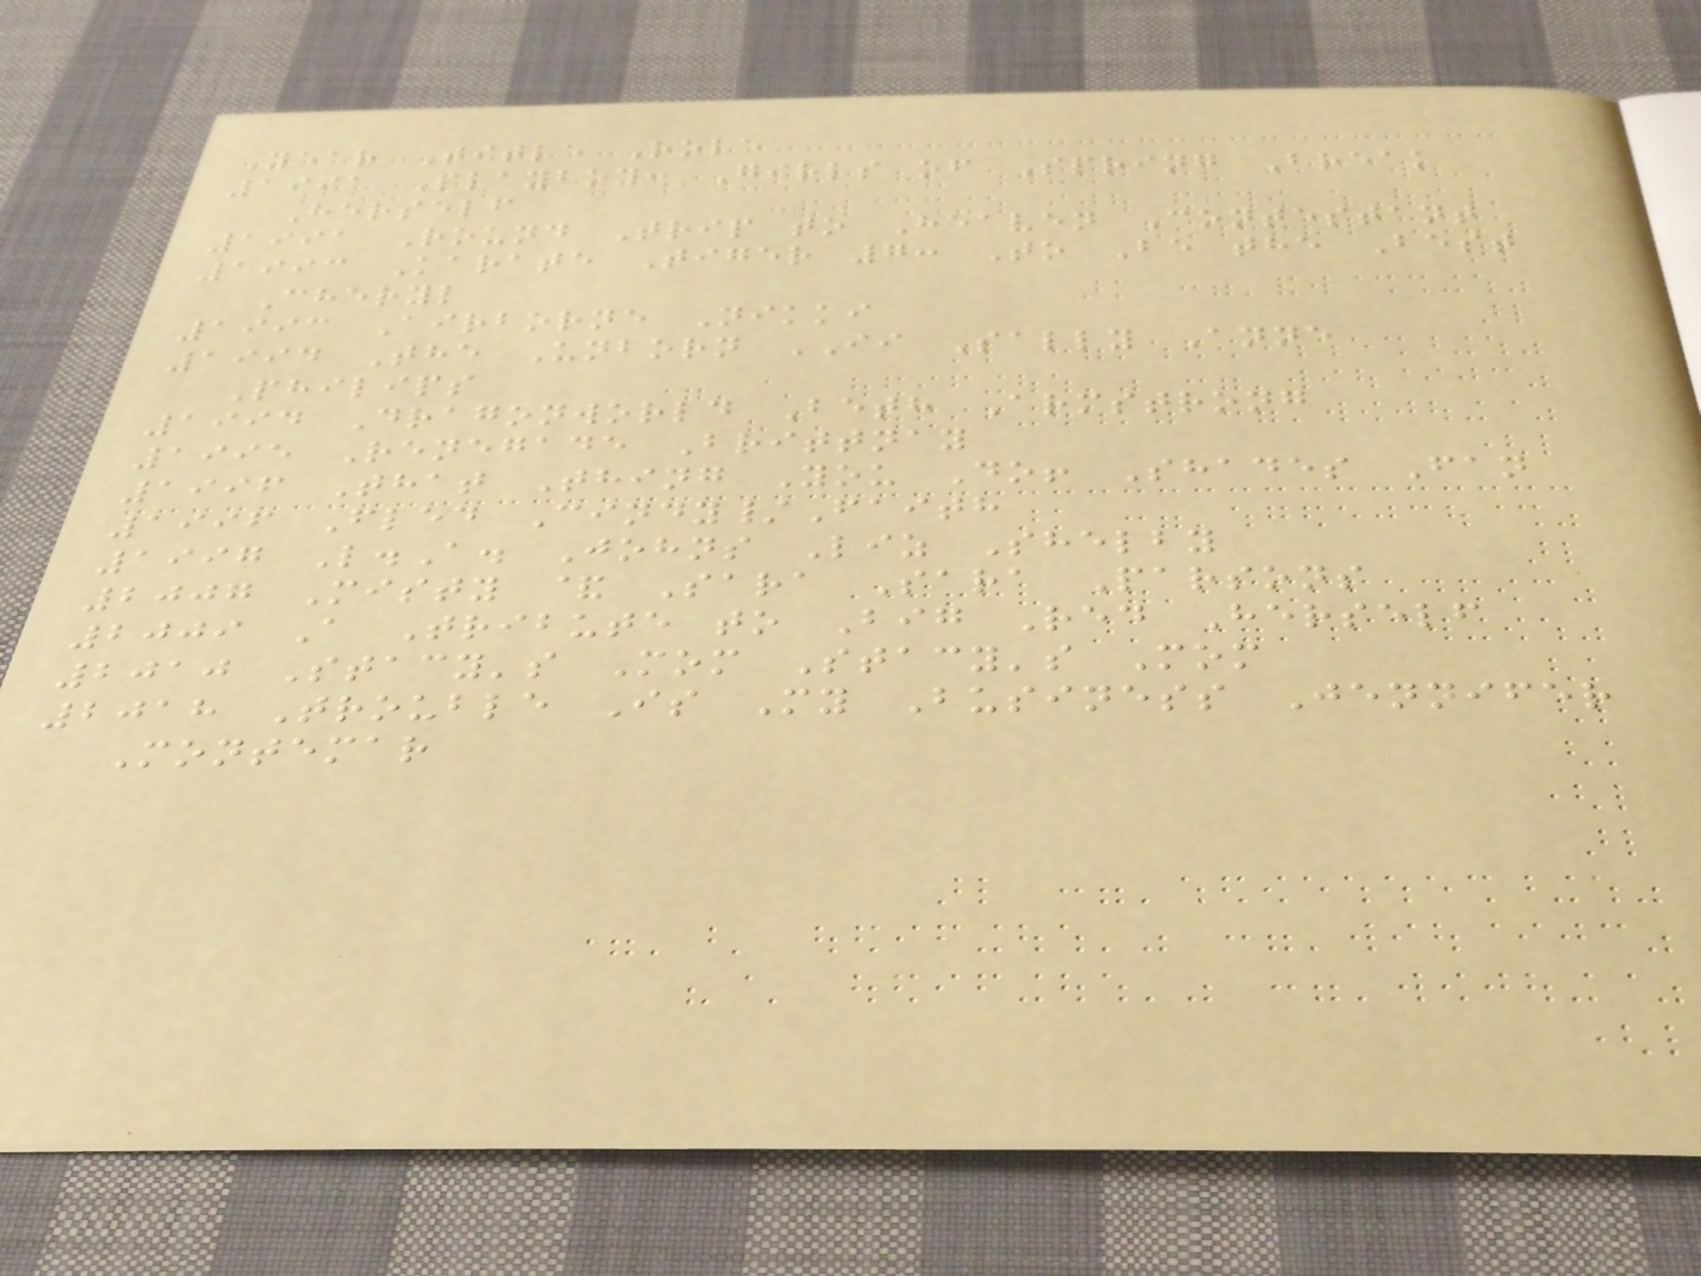Year Title Role
1991 Playboy: Girls of Spring Break
Herself
1991 Round Trip to Heaven Contestant
1993 Karate Tiger 7: To Be the Best
Cheryl
1993 Airborne Nikki
1994 The Unborn II Sally Anne
Philips
1994 Dragonworld Beth Armstrong
1995 Renegade Brittnay
1996 That Thing You Do! Shades Fan
1996 Fled Cindy/Faith
1997 L.A. Johns Liz Shelby
2007 Misty & Sara Sara Parsons
2009 A Tribute to Big Red Herself
2010 Stacy's Mom Stacy's Mom
2018 Trouble Is My Business Jennifer
Montemar
